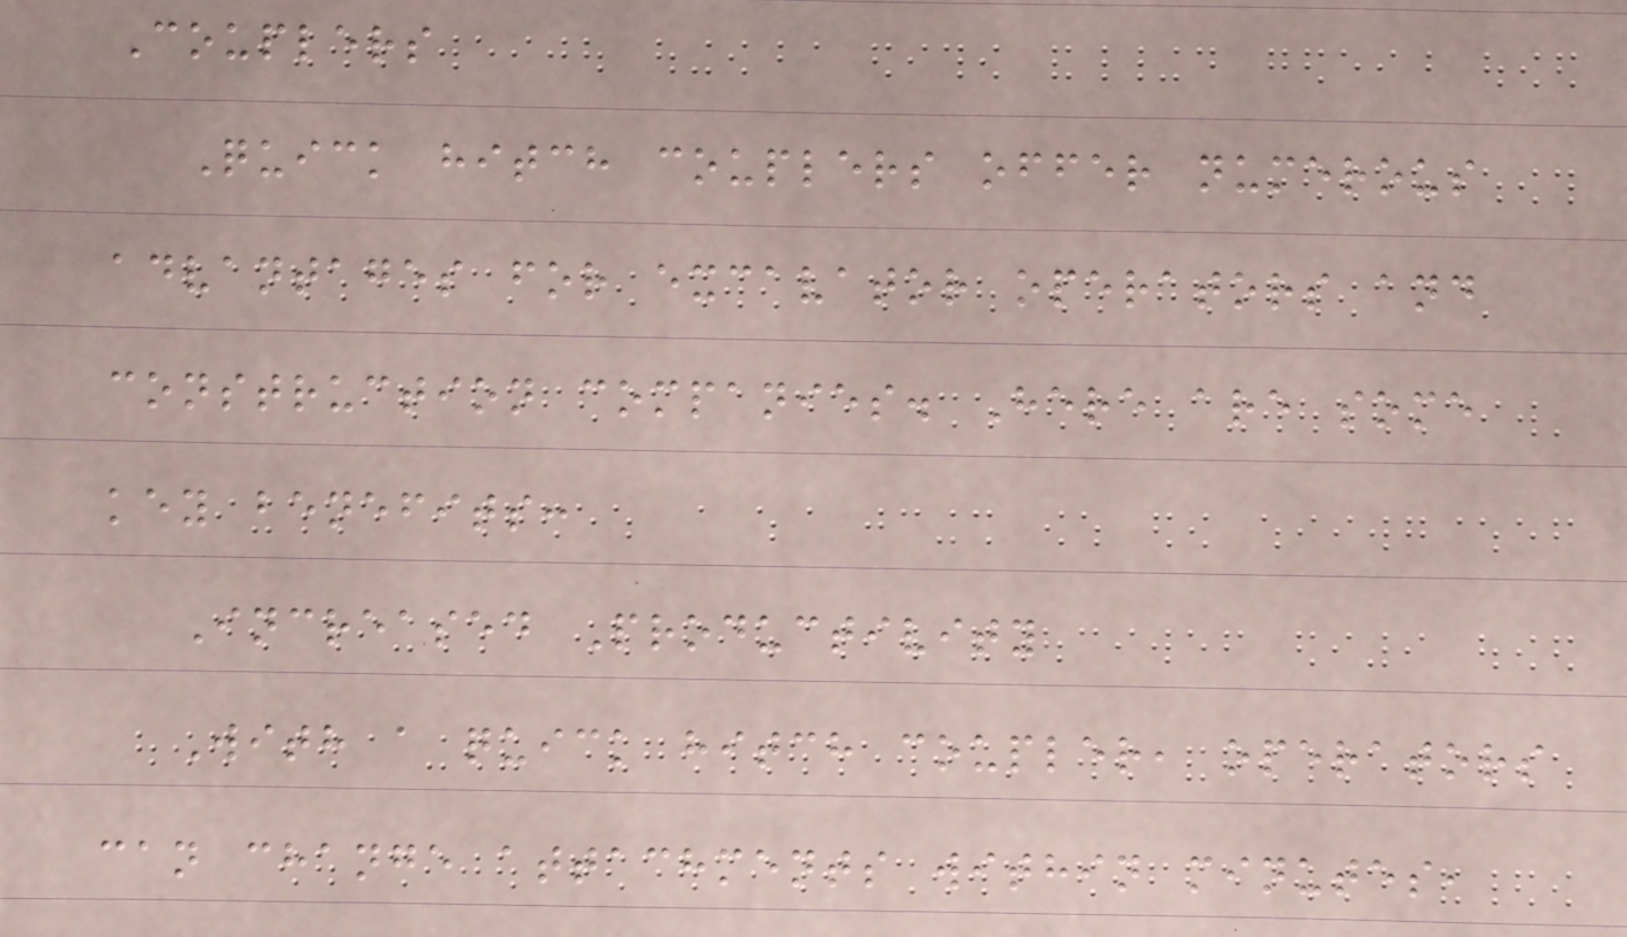Couplers
Quick hitch couplers offer numerous
advantages for excavator operators and
construction companies. Here are some
key benefits:
Increased Productivity
With a quick hitch coupler, operators
can change attachments within minutes,
